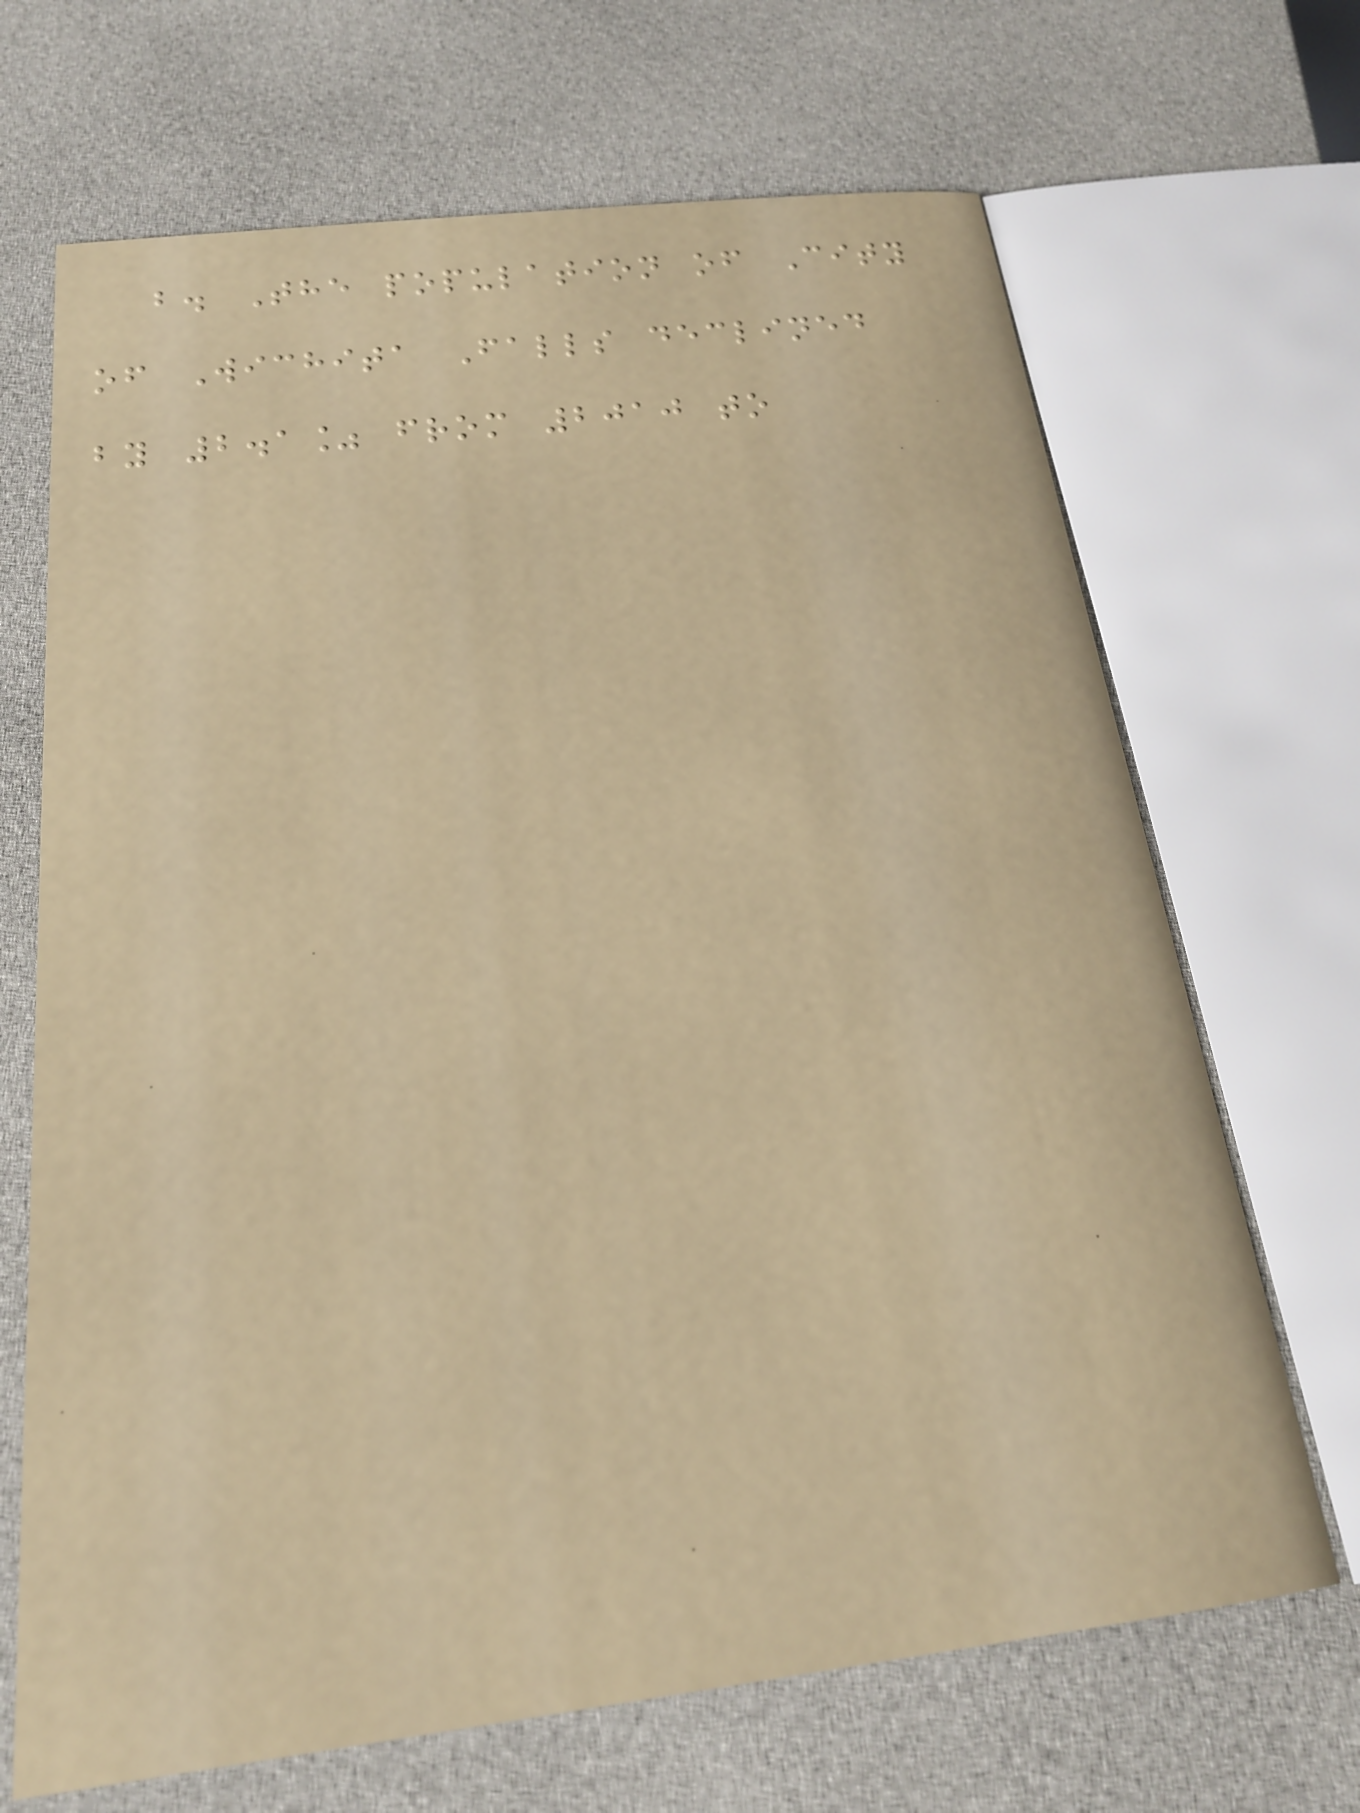b. The population of City
of Wichita Falls declined
by 2.1% from 2010 to
